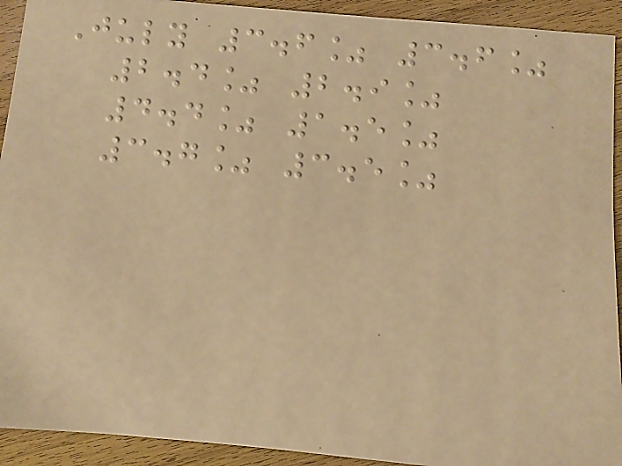July 3.6% 3.6%
2.4% 2.9%
4.4% 1.5%
3.7% 3.5%
